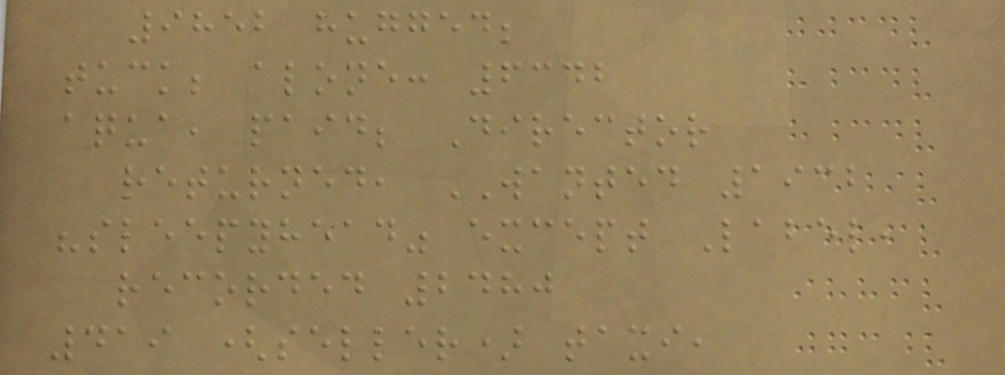9852 hugged;
tuck; alone: 6342
aqua, paid; Director
returned, WANTED 1932
"sleepyhead" except Label,
recorded 2480
419 (seller) taxi,
